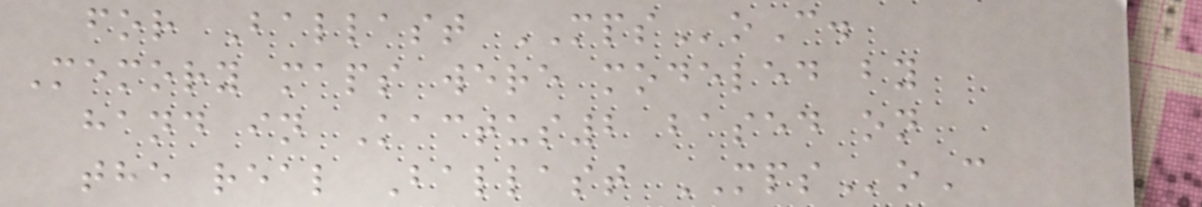for Ballast MPSoC.
Memory maps were modeled by
hand in Kactus2 based on
the real Ballast MPSoC
